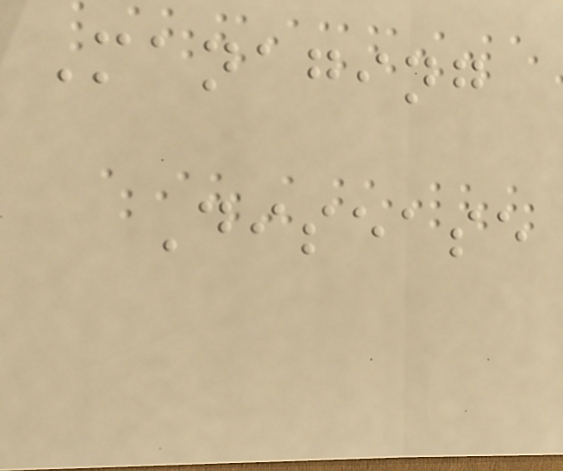Managing
Disease
